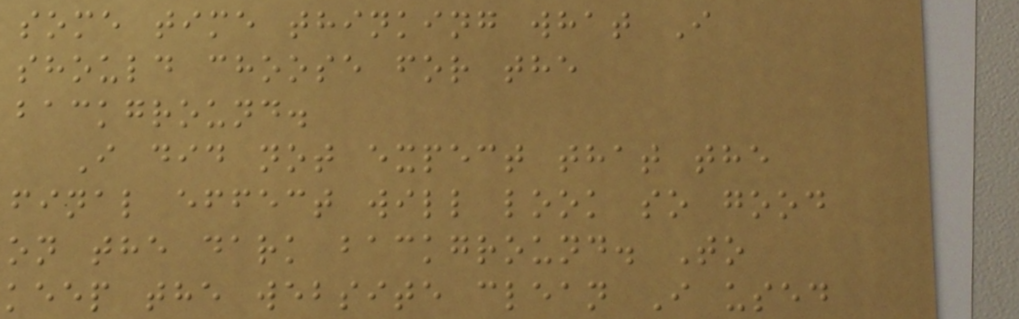some time thinking what I
should choose for the
background.
I did not expect that the
final effect will look so good
on the dark background. To
keep the website clean I used
